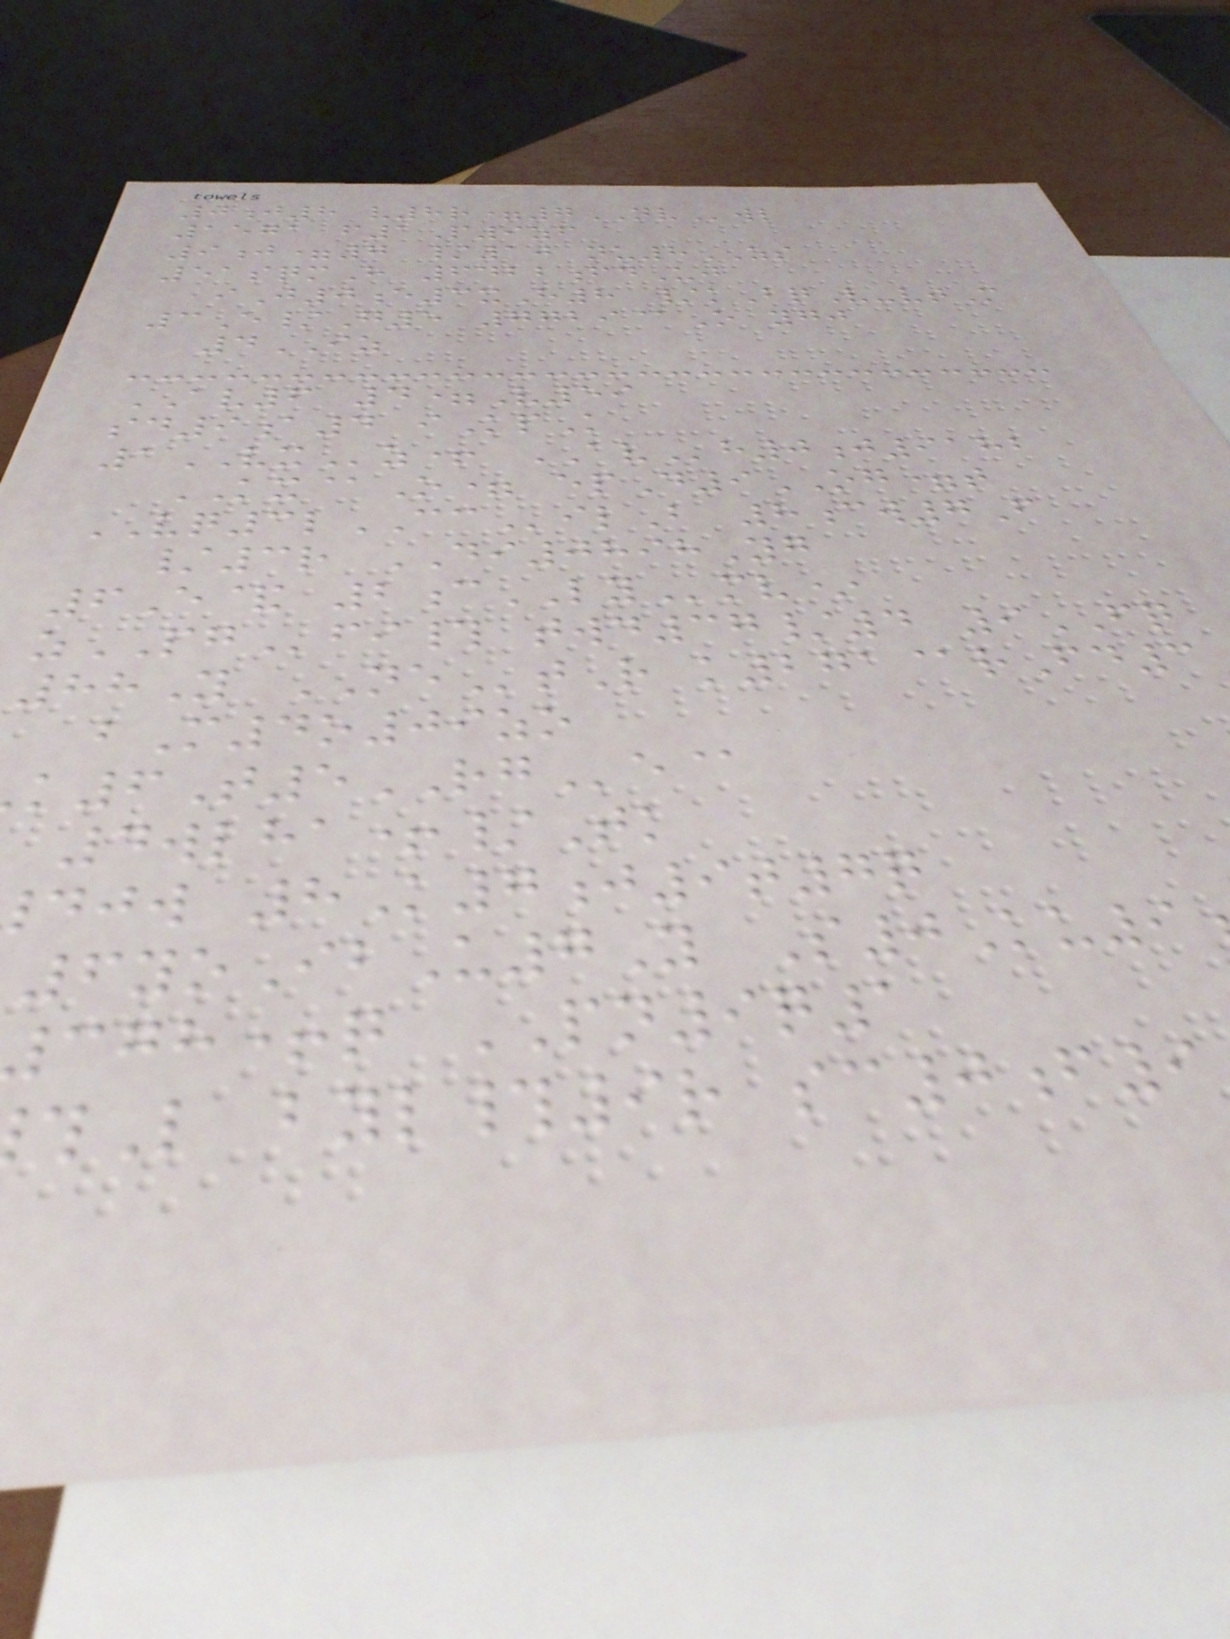0j8 v8r=7NVwl
1571 f1P9zf
9j=7 /10 nu8ZS
51sqmH 6422fdUj
iJ0e3xH8 /kBqV-vtM
3E/G5 7729@O ygj
4IZ
AV6 4=V59
sd9a4 iKpK
1VXz+ AVh0j9182
KX@O= epD9OG=t
VQ3lCCilB 8cw7F
/3r DI0898Yg
6E& 2cLYmv*
zPGfi# twd37/4 9FQ
88Y NEtR k271@rFd3
bM4o09zo
6T5RGe@
4wlha+/Tk
djw 8K7j9t7q
6yoIbU7Y S0Ku9
cgh+q PN9q1
L byl#9r sc0f9
